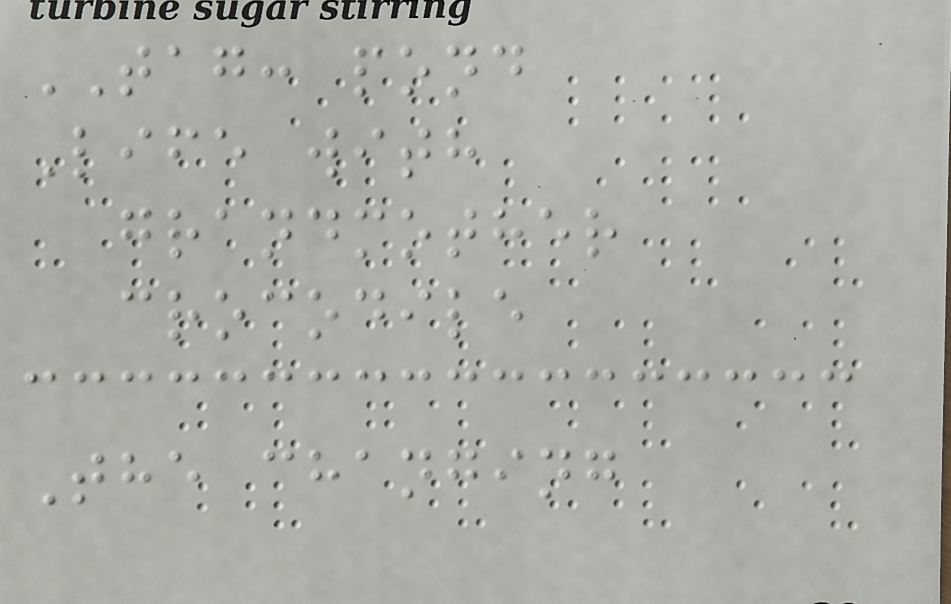TAG: pond
Life with
grandmother
crocodile
The changing
